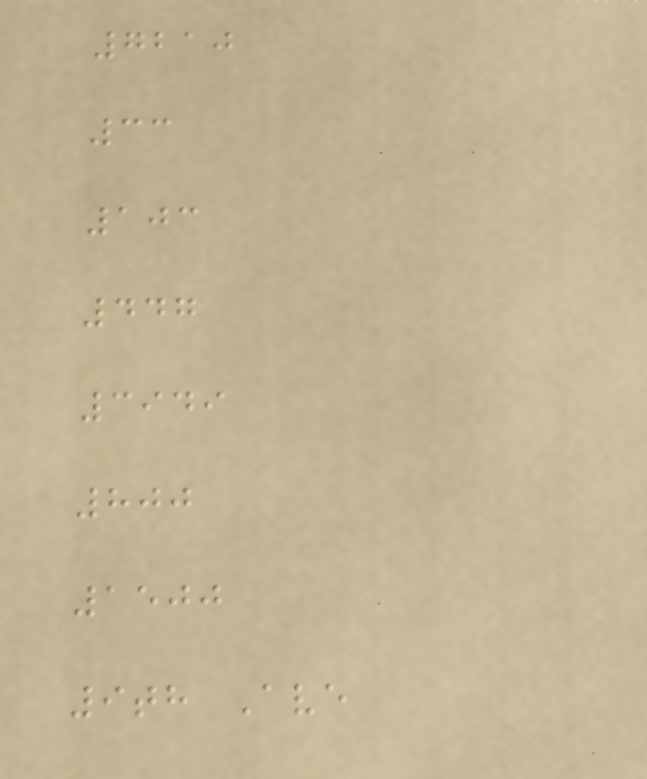7210
33
103
447
3949
800
1500
9th Ave
